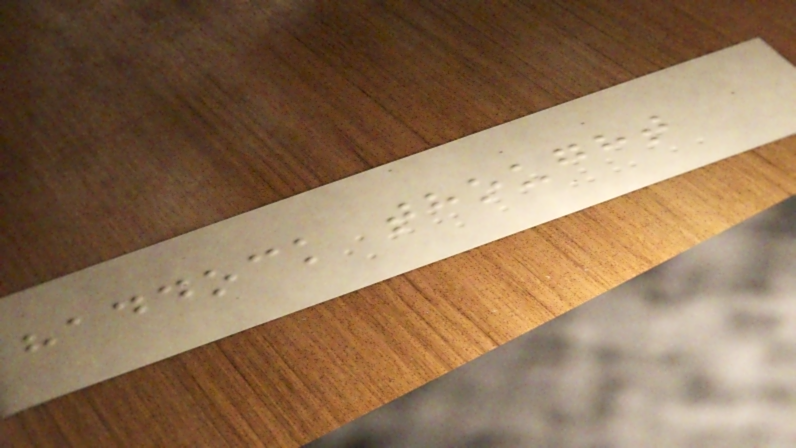haddock thought
